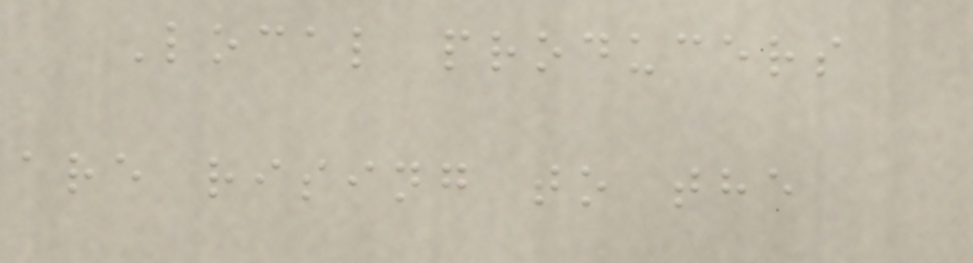Local producers
are rising to the
